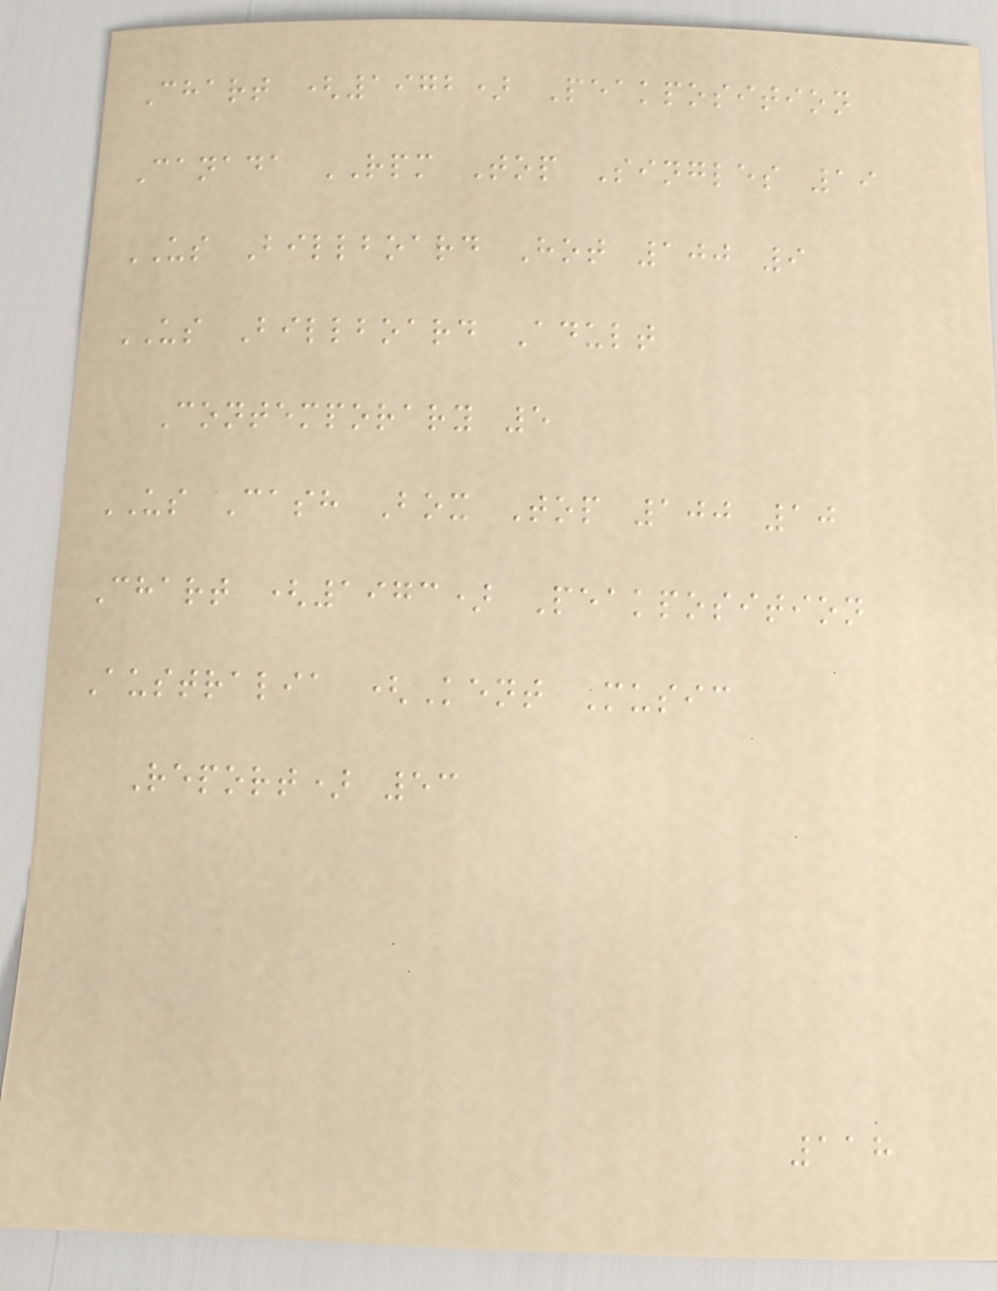Chart (1972) Peakposition
Canada RPM Top Singles 19
US Billboard Hot 100 9
US Billboard Adult
Contemporary 5
US Cash Box Top 100 10
Chart (1973) Peakposition
Australia (Kent Music
Report) 53
118
